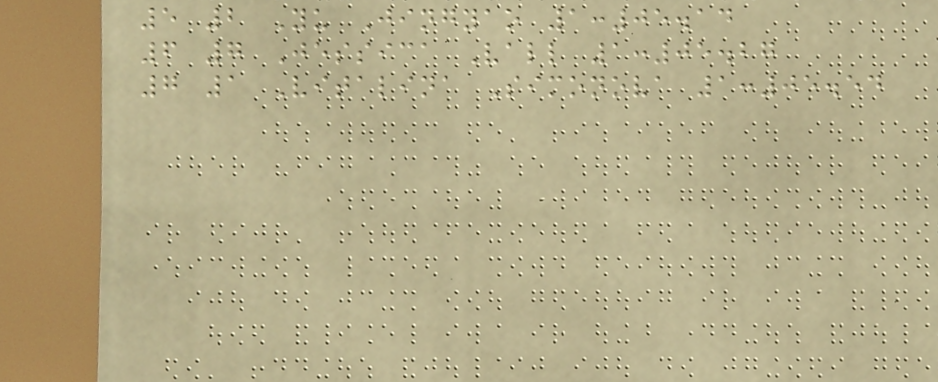5 2 Yu Jingyao 1:05.14
6 7 Jessica Vall 1:05.27
7 1 Vitalina Simonova 1:05.54
